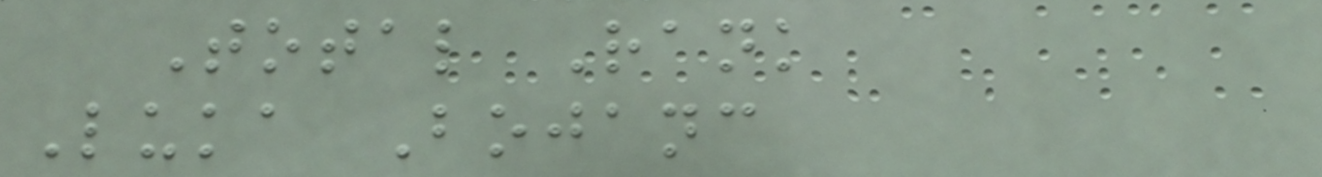Total Rank
Luka Bojanc
